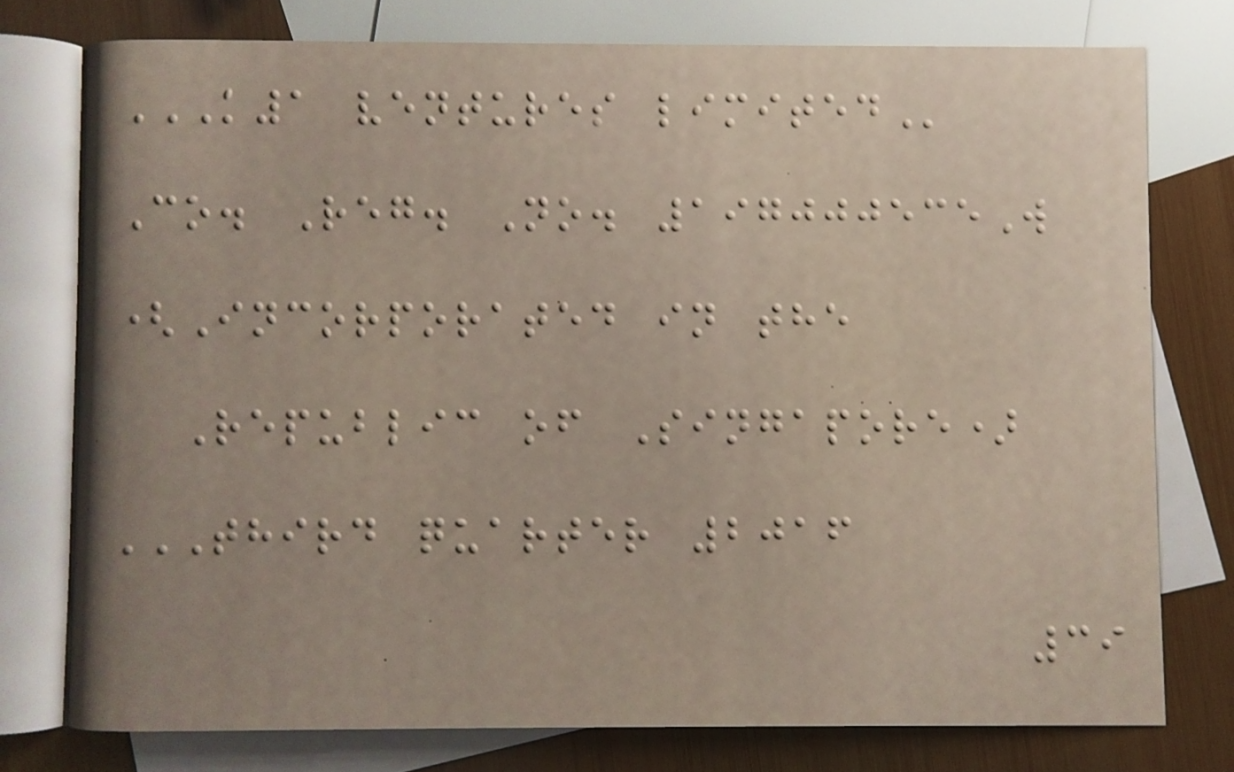K1 VENTURES LIMITED
Co. Reg. No. 197000535W
(Incorporated in the
Republic of Singapore)
THIRD QUARTER 2016
39
